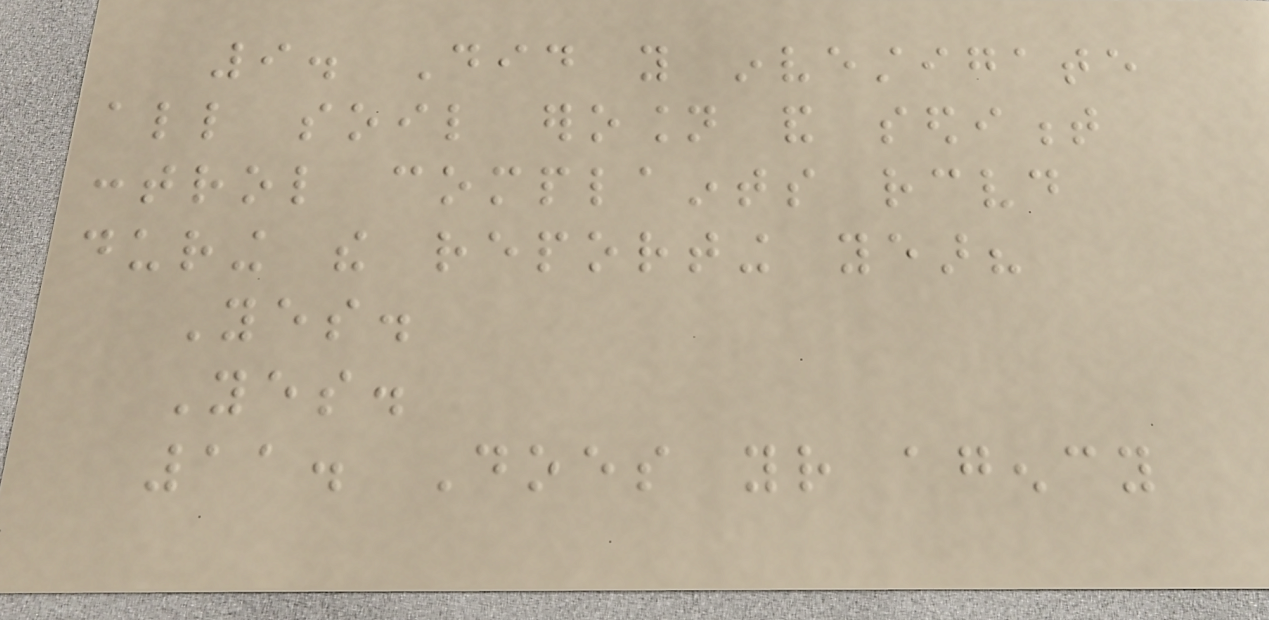9. Did you investigate
all soil erosion and sediment
control complaints received
during the reporting year?
Yes.
Yes.
11. Does your agency
